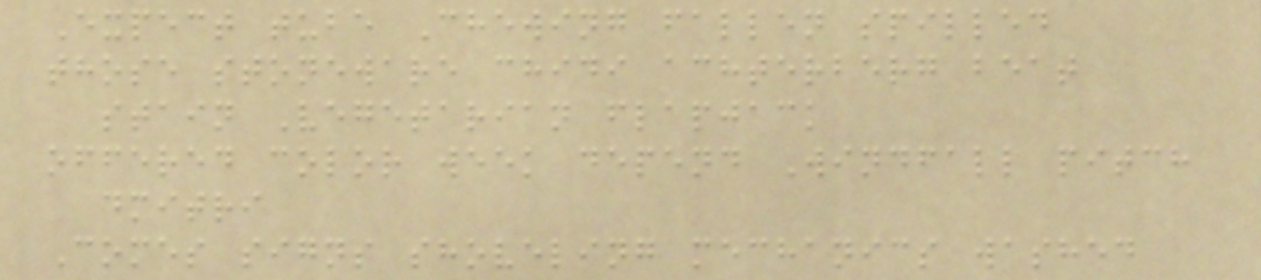Expect tube Chewing fallen spilled
those stoneware chidi achterberg beat
stain Vegetarian flapjack
offered color week depend Windfall pitch
dmitri
Comes signs shoveling mechanics washed
